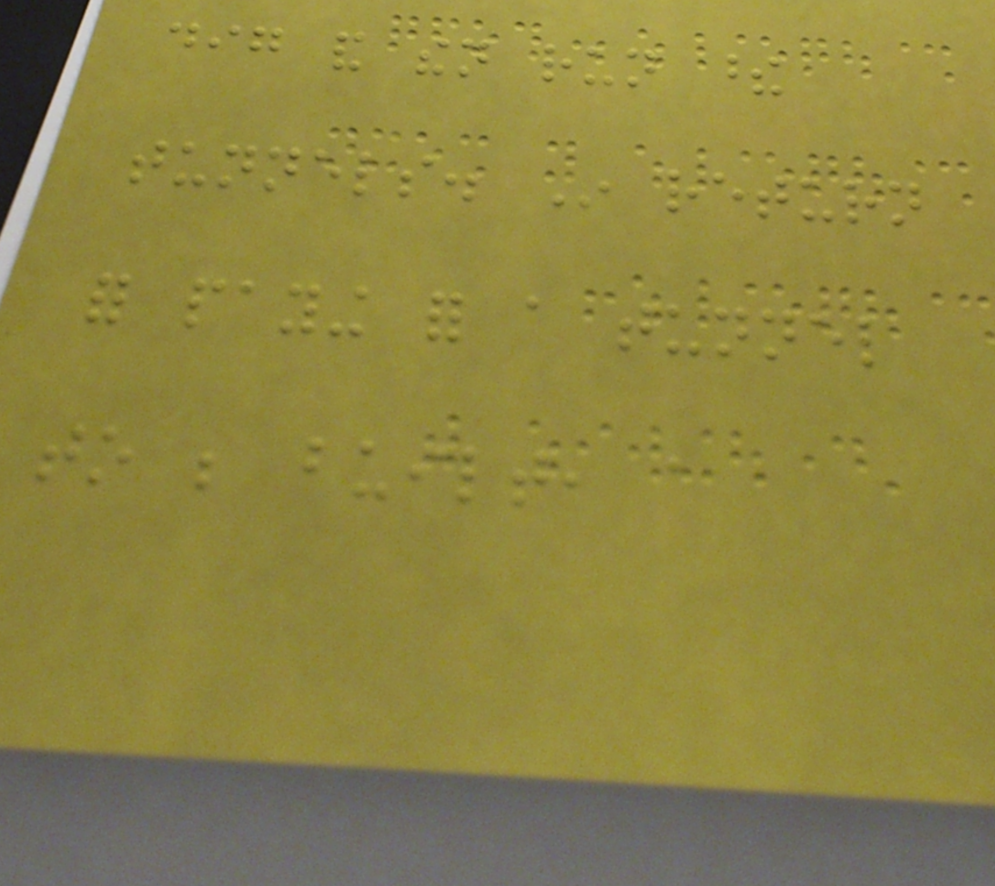dig and then run these
tunnels. In return
for paying for a tunnel
to be built, a
